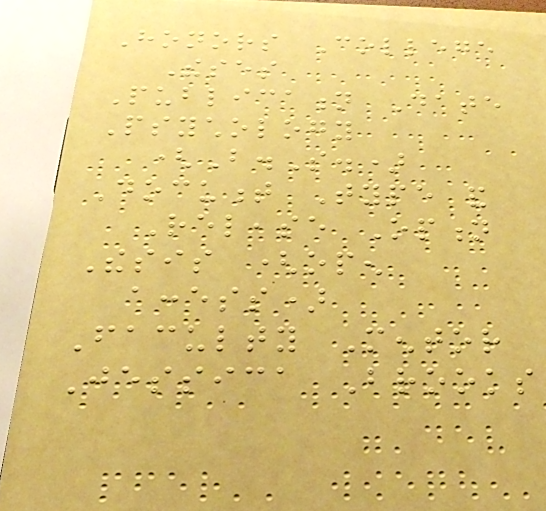Honors College
Theses
Publication Date
Psychology
(B.S.)
Document Type and
Release Option
Thesis (open
access)
Faculty Mentor
Jessica Brooks
